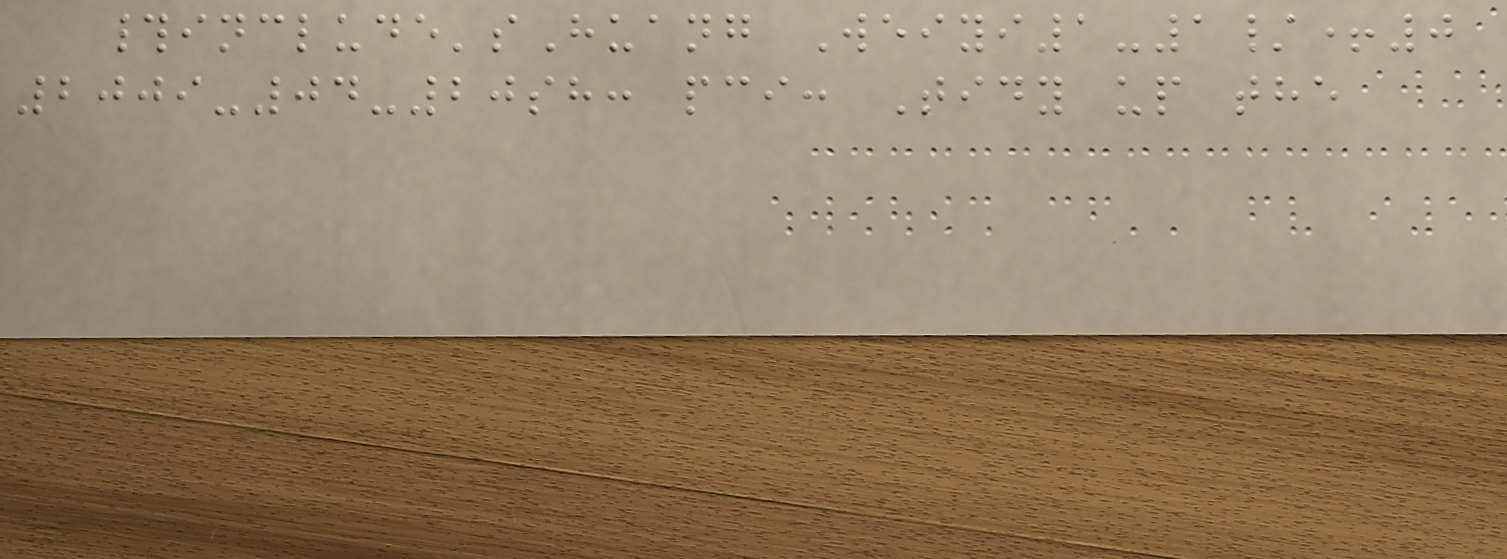#include'sHuang Weiyi1-1/+0
2009-04-20sh: pci: Tidy up the
